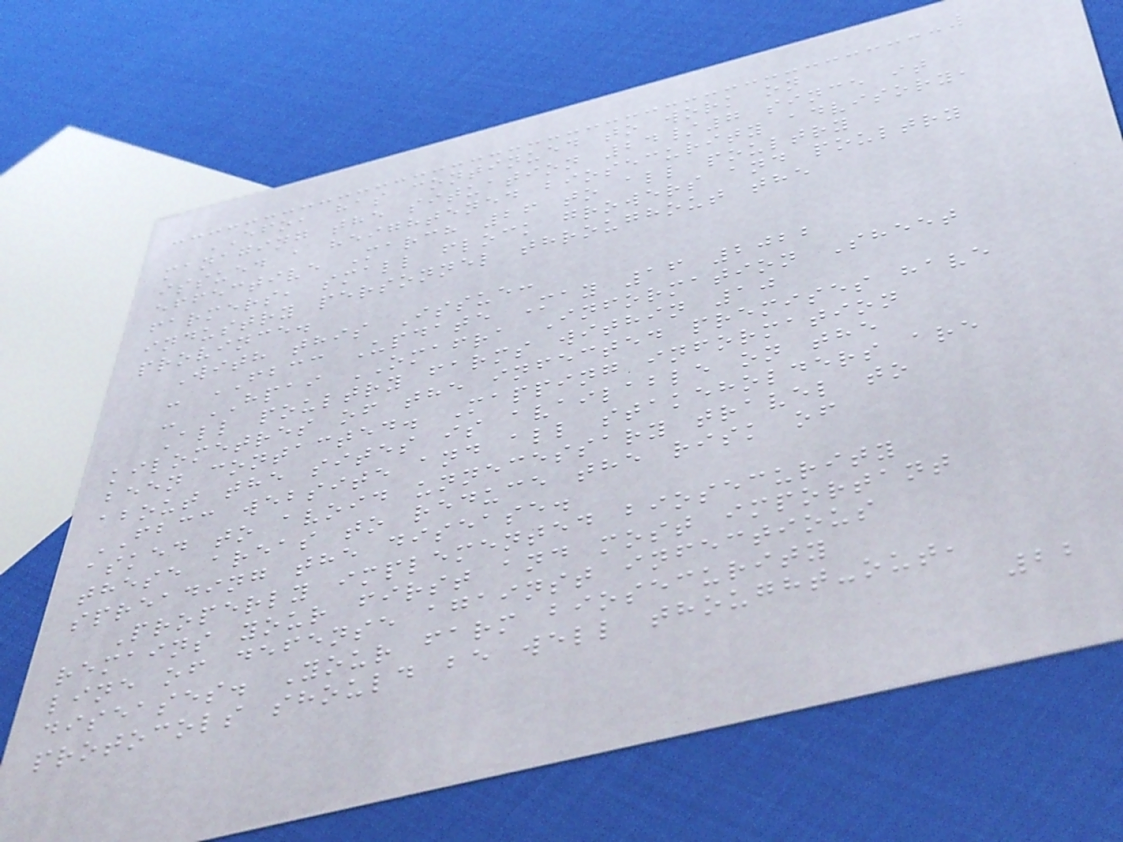EFO, has continued to work on
managing the situation 24/7 since it
issued a heightened biosecurity advisory,
effective March 26 to all poultry
farmers, small flock growers and poultry
industry personnel throughout the
province.
With this Issue:
- FBCC Update May 16 2022
- HPAI OMAFRA Information Sheet
All poultry farms within 10
kilometres of the infected premises have
been contacted. Mapping information
about the sites is available on the
FBCC website and all stakeholders are
asked to avoid unnecessary travel to
these areas to reduce the risk of
spreading the disease.
Properly implemented biosecurity
remains your first and most important
line of defense against infectious
diseases. Your farm biosecurity
protocols should be well thought-out,
22
